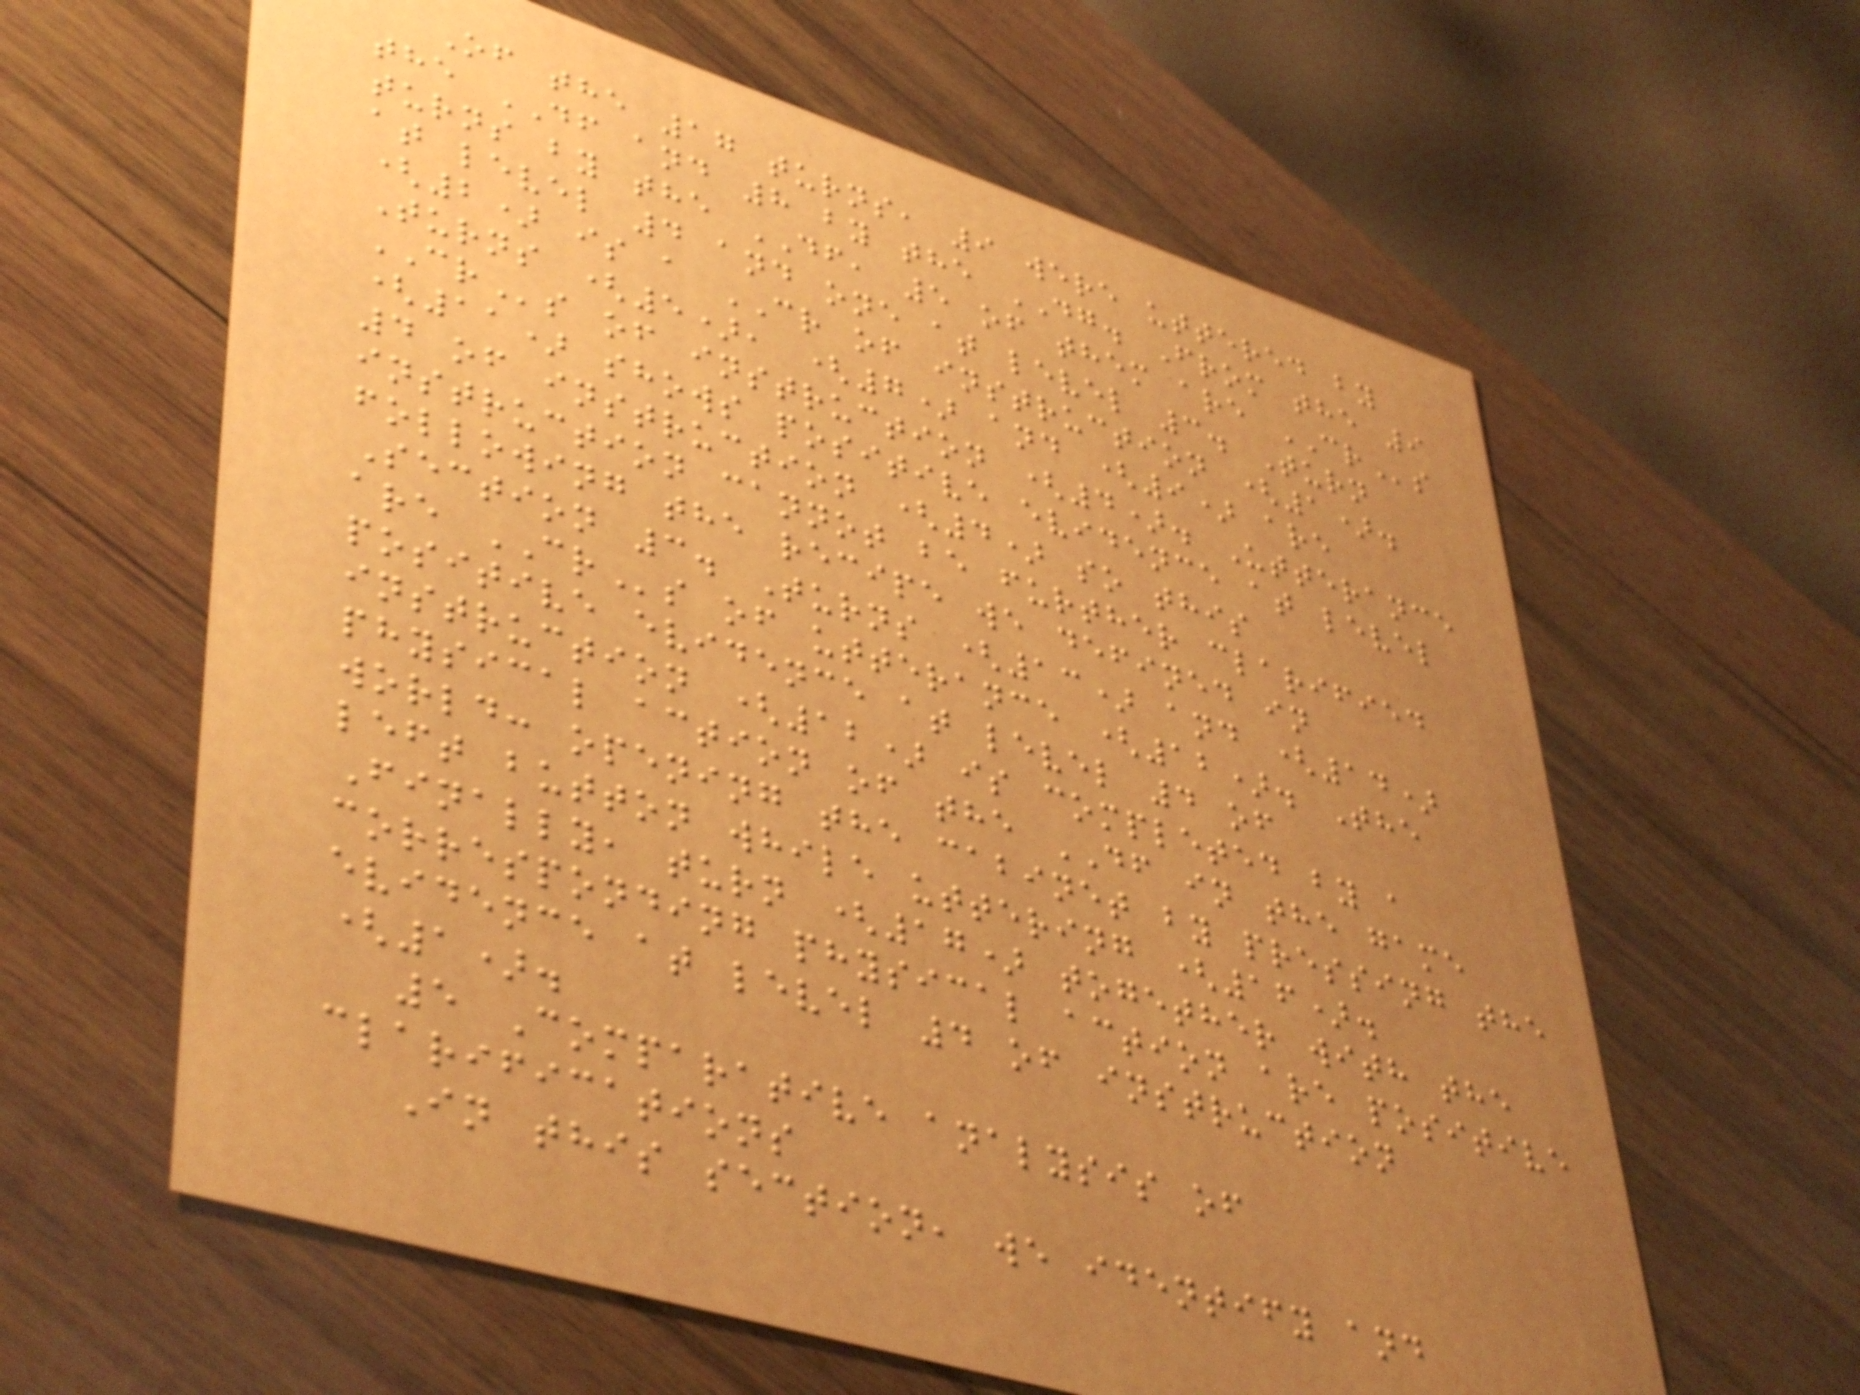Of the 17 turns, 9 were uttered by
the DF and 8 by the DG. From the 9
turns by the DF, 5 of them are CRs
at level 4 and one at level 3. Turn
(2) is a CR of instruction (1).
Turns (5), (7) and (9) are
CRs of instruction (4). Utterance
(11) shows positive evidence at level
4 of instruction (4) so this
instruction cannot be further clarified
following the recipe we defined in
Section 3. Turns (13) and (14)
are CRs of utterance (12). The
positive evidence at level 4 of
instruction (12) is completed by a
physical action of the DF in the game
world: opening the cabinet by pressing the
left button while uttering (16).
Finally, turn (17) together with the
corresponding physical action are positive
evidence at level 4 of instruction
(1).
5 Comparative analysis of
clarifications
In this section, we identify and
